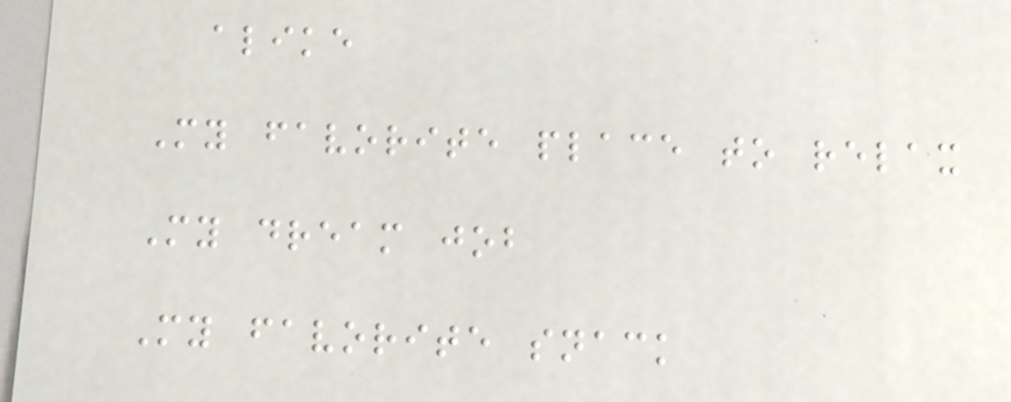alike
My favorite place to relax
My dream job
My favorite snack
